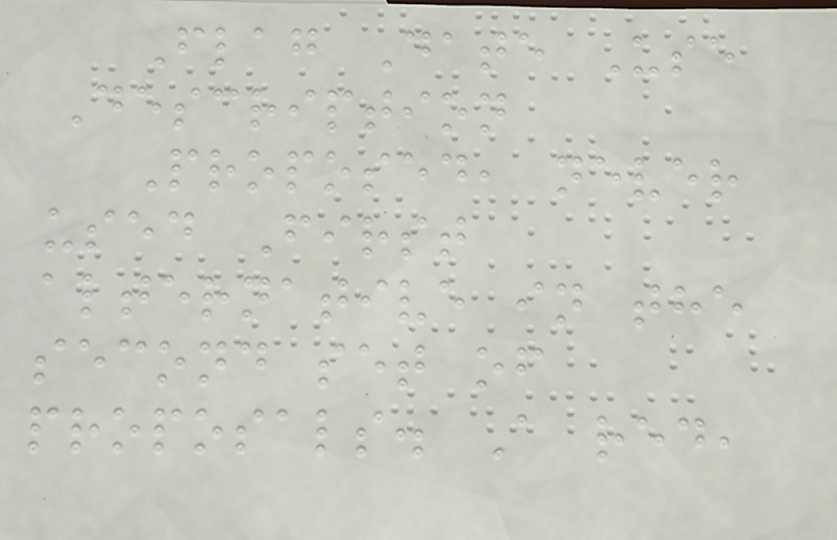Flag Date Use
Description
Proposed, never
used First
alternative in the
second set of
proposals. A red,
